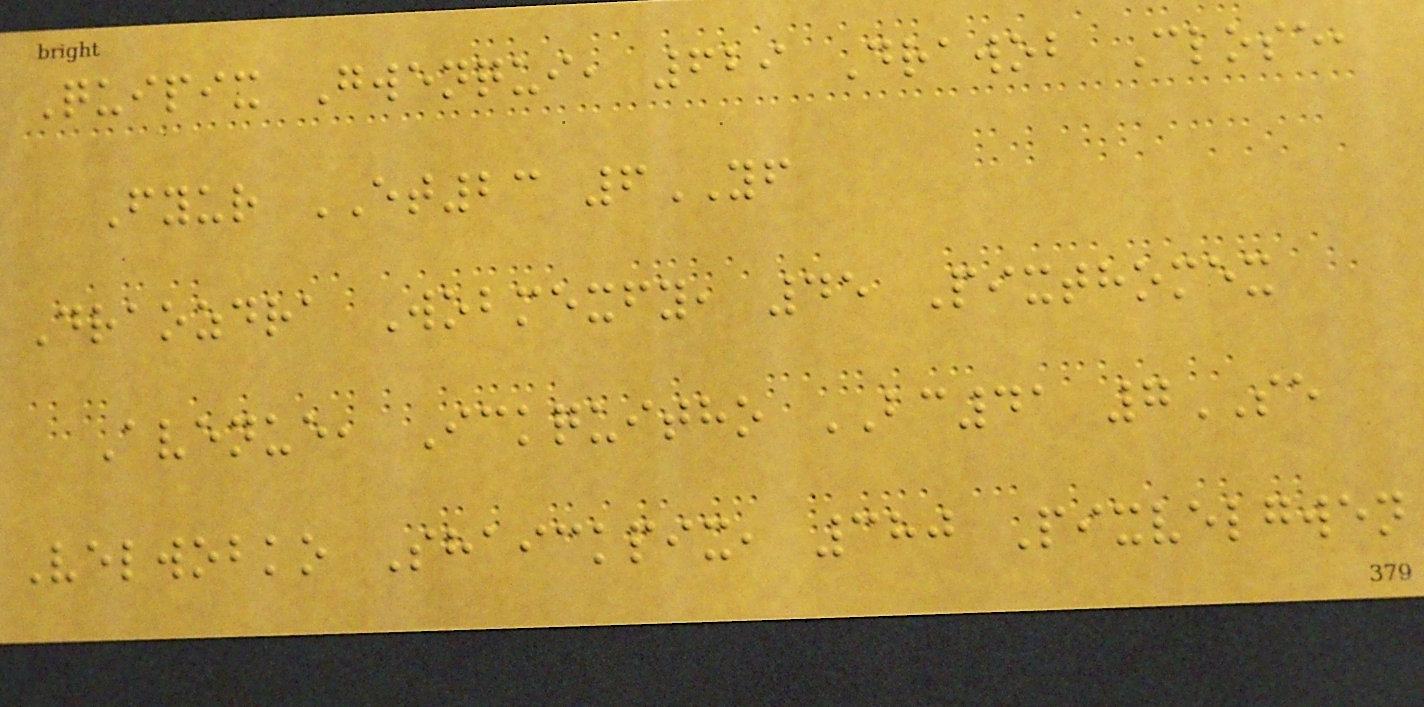Quipix Gwenqui, 629 Drawob Close,
Fyur ET23 6YF
Draozdra Wobmexfy, 45 Pixthomex
Avenue, Ickquitho BC41 7SE
Velwobko Shaickpix, 380 Pixvelgwen
